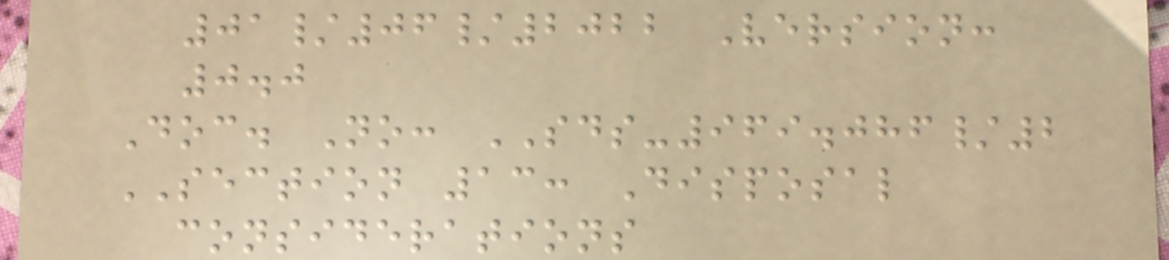01/06/2022 Version:
0.0
Doc. No: SDS-969.086/2
SECTION 13: Disposal
considerations
